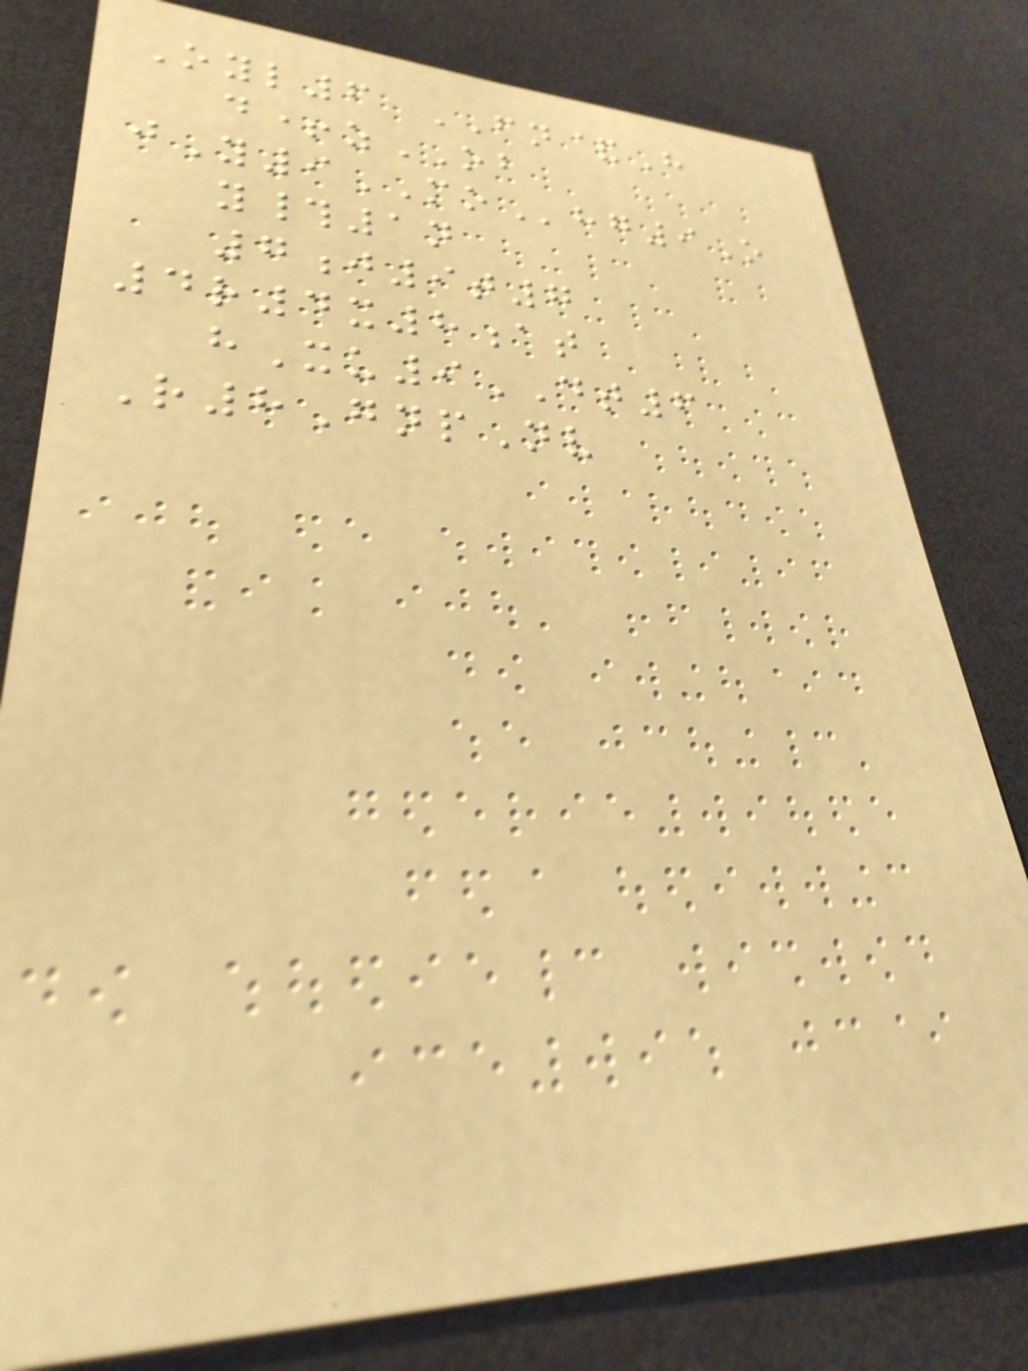Oyl6 FN&H
d+zOB
jY9MOhg9O
y#1n
7j9t7
4r4x8at
hXu9DT6
R8GnpNv
